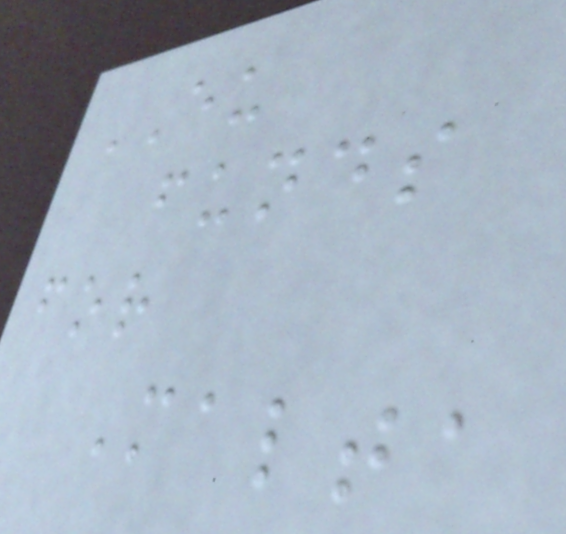EU
funds
for
Malta
